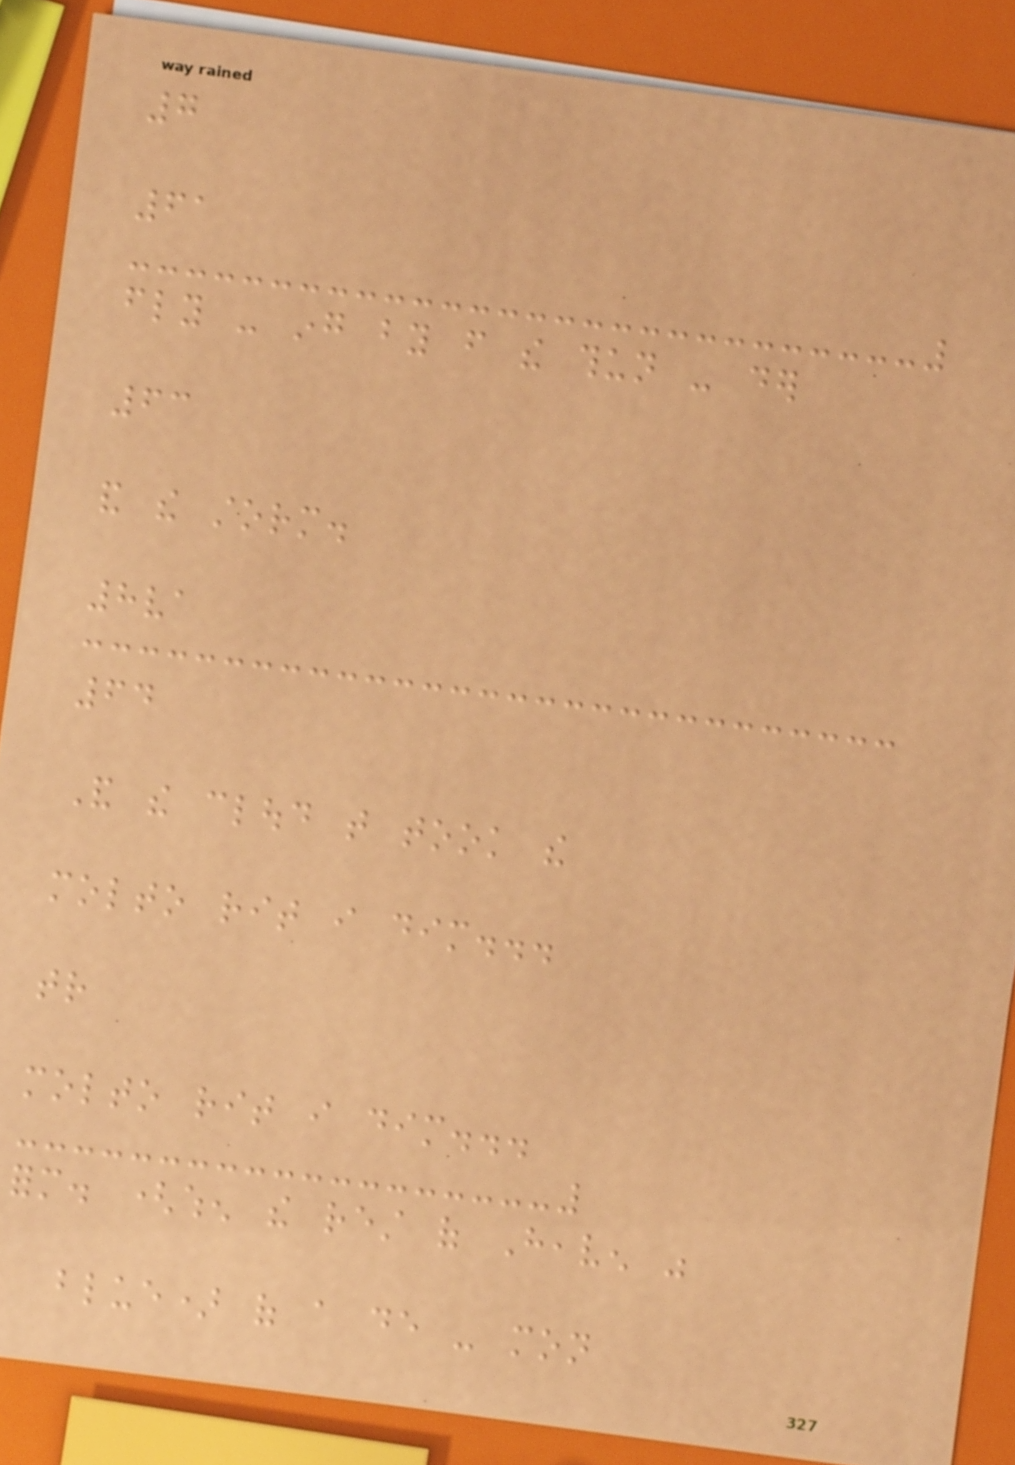7
61
fly - ing by from the thun - der
63
and the storm.
8va
64
And the cloud that took the
molto rit i dim...
tr
molto rit i dim...
form. (when the rest of Heaven was
blue) of a de - mon
